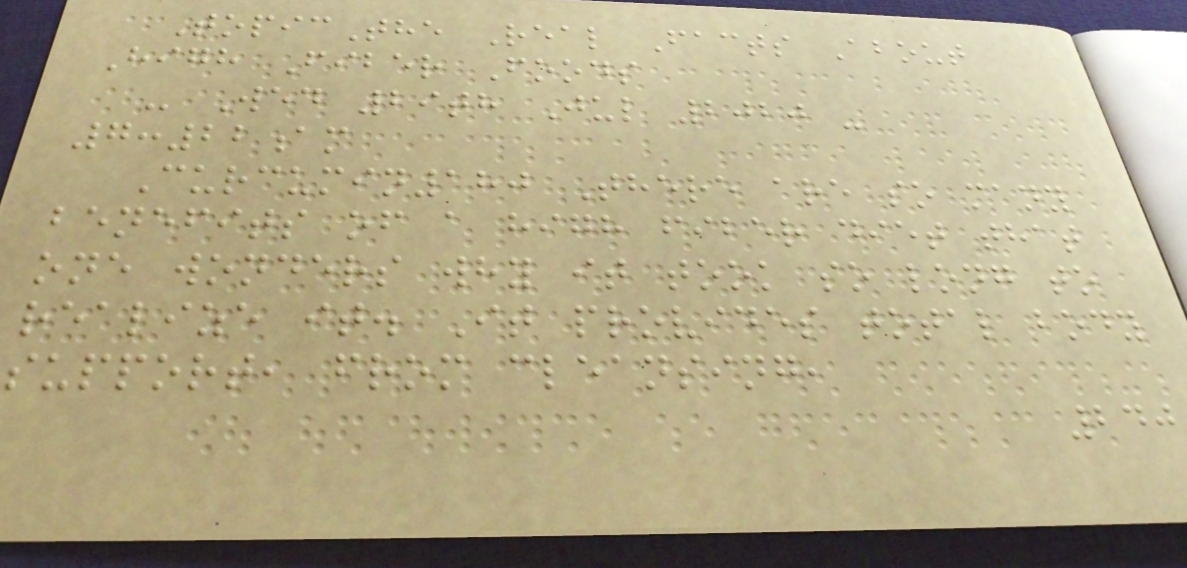TopicThe Real Facts About
High Fiber Foods
- Wed 29th Jul 2020 -
7:22am
Curcumin180 There are so many
benefits of a high fiber diet that
one wonders why it took so long to
realize it. It provides total body
support, from cleansing,
240
